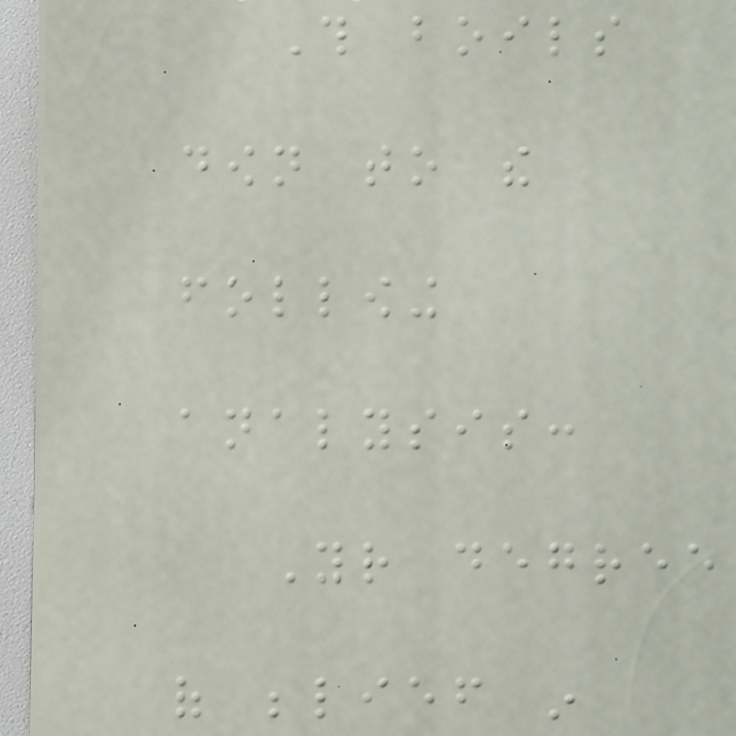This boils
down to the
following
analysis:
Your degree
of belief in
